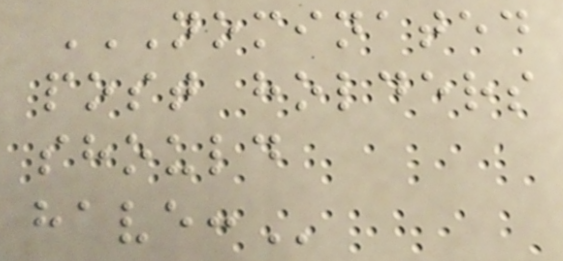NOMINATED
POST HOLDERS
SHOULD
HAVE:
